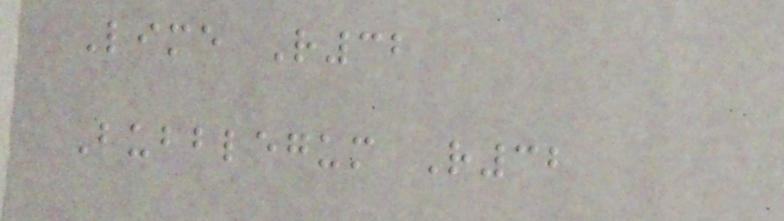Lime R32
Bubblegum R32
